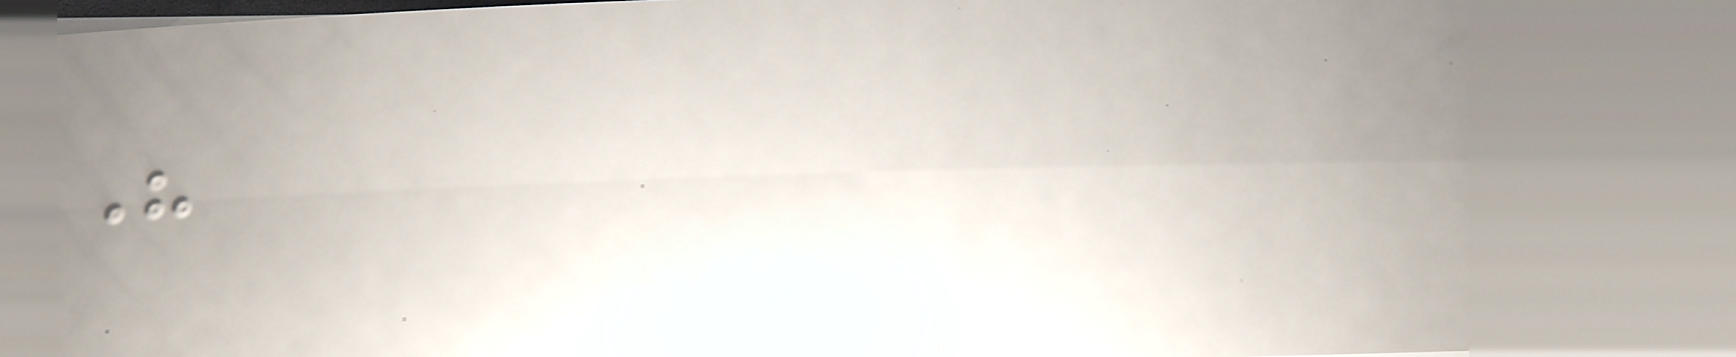His
